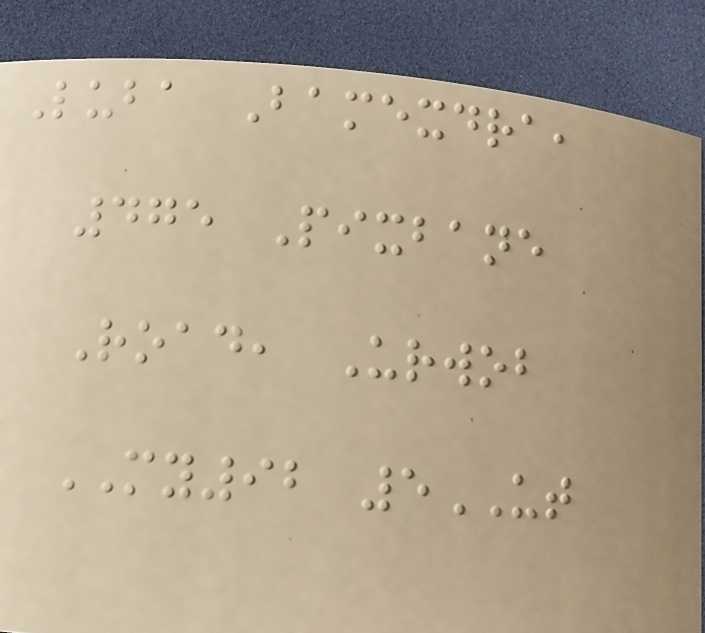Luba Bamexdra,
475 Pixbane
Road, Urwob
MY92 5UT
